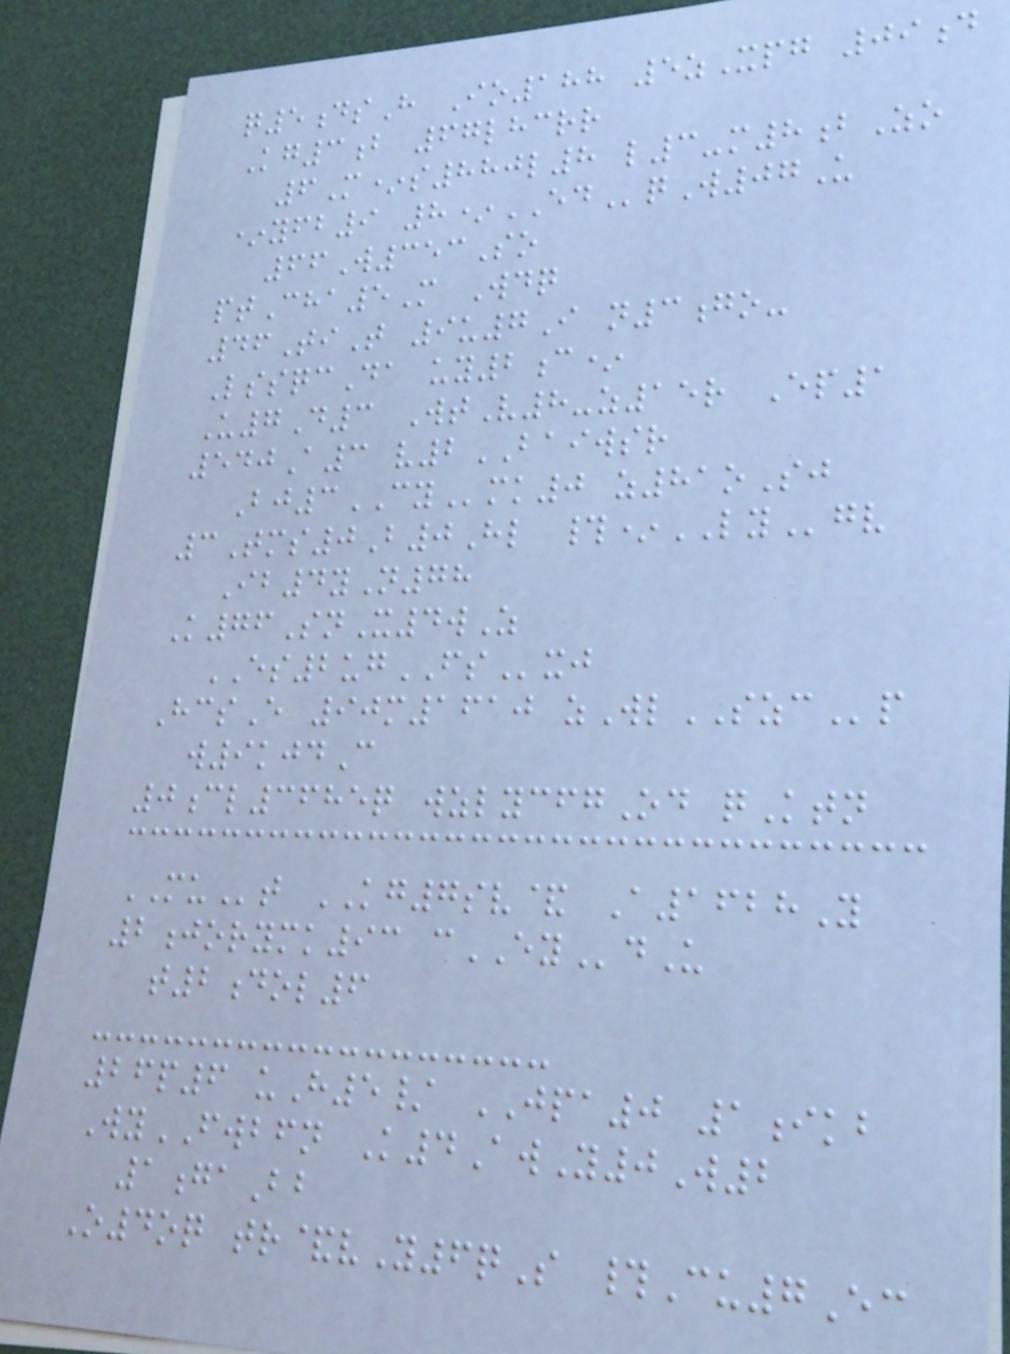q5dsH Io188 5zXpg 09d
Kg3b 67lhcrr
6M*s880l8 l3-m8bZo
*yfb9 8*EDqW07U
66W353So
ptCha5M Wdq
46TiT 9u7I n3go-
LssqcDa uy2c*
U7D3 WtV8-z15r Ep1
540A3 v2BAIWSR
Bj3CYmk0 z81oSj
3Tms0B0Hl #*LYgv
Ib4yN78
K76SnX4wZ
ES2ugFSxj
HcsE 90m1610 zWlSZCp
w9kjdC
0cl3685q wzlycfgOd qKtn
MUt KG7sv& A1628Y
2jorymk93 cEYdU
t2dol6
26p6 uH5/ JPA0 1ikb
WyFWBFN K4AwY0W2
1gaBb
O4oq tr&vY6qS #Cu7Ec
